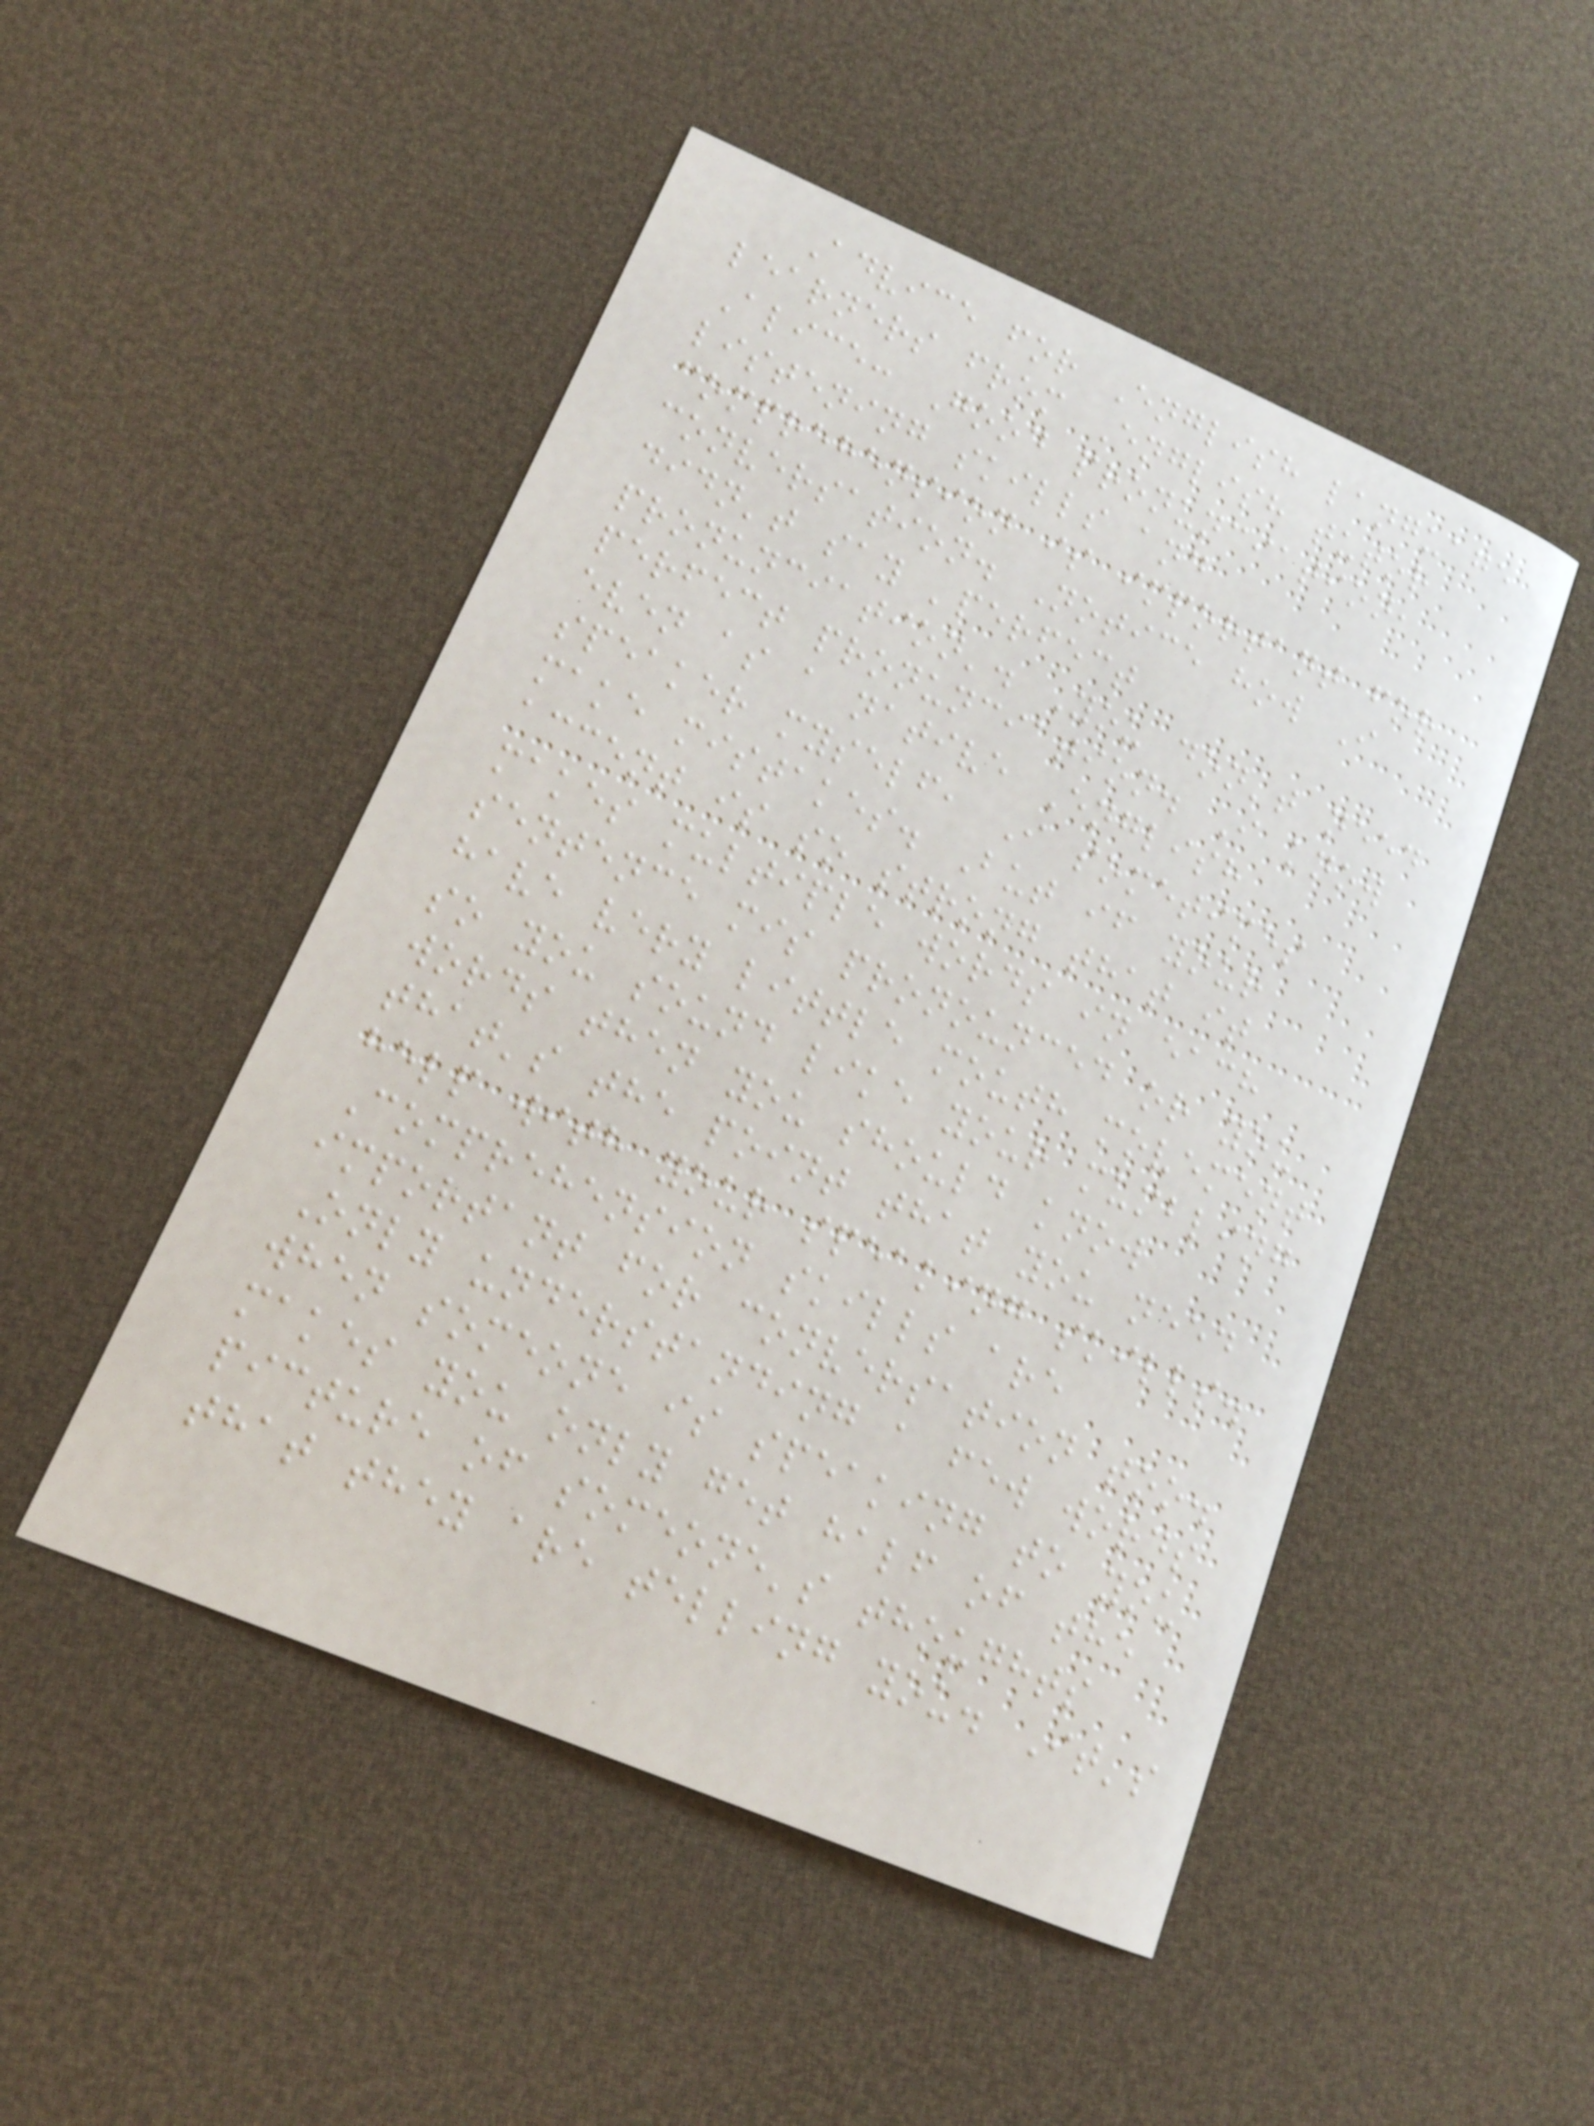Advice for English language
learners from English tutor
Alice: Good pronunciation,
listening skills and
comprehension is important for
conversation. Notice how I
didn't say 'perfect
pronunciation'. You don't need
perfect pronunciation. I know
even as a native English
speaker myself, I sometimes
make mistakes. But if your
accent is so strong that it
makes multiple words in each
sentence mis pronounced or you
have very little mouth movement
so you sound like your mumbling
words then you should know
that's the point that you need
help with your speaking skills.
Comprehension skills are
important for conversation too.
Only understanding a few words
when someone is speaking to you
makes you only get half of the
picture of someone's thoughts
that they are telling you. It's
